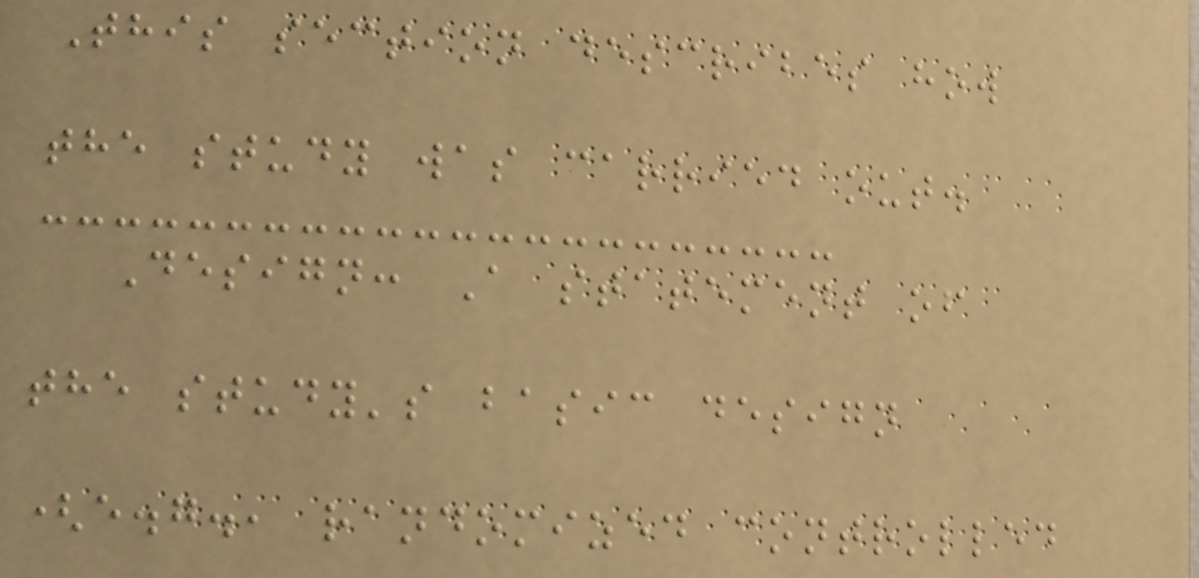This section describes how
the study was carried out.
Design: A statement of
the study's basic design
(e.g., randomized controlled
